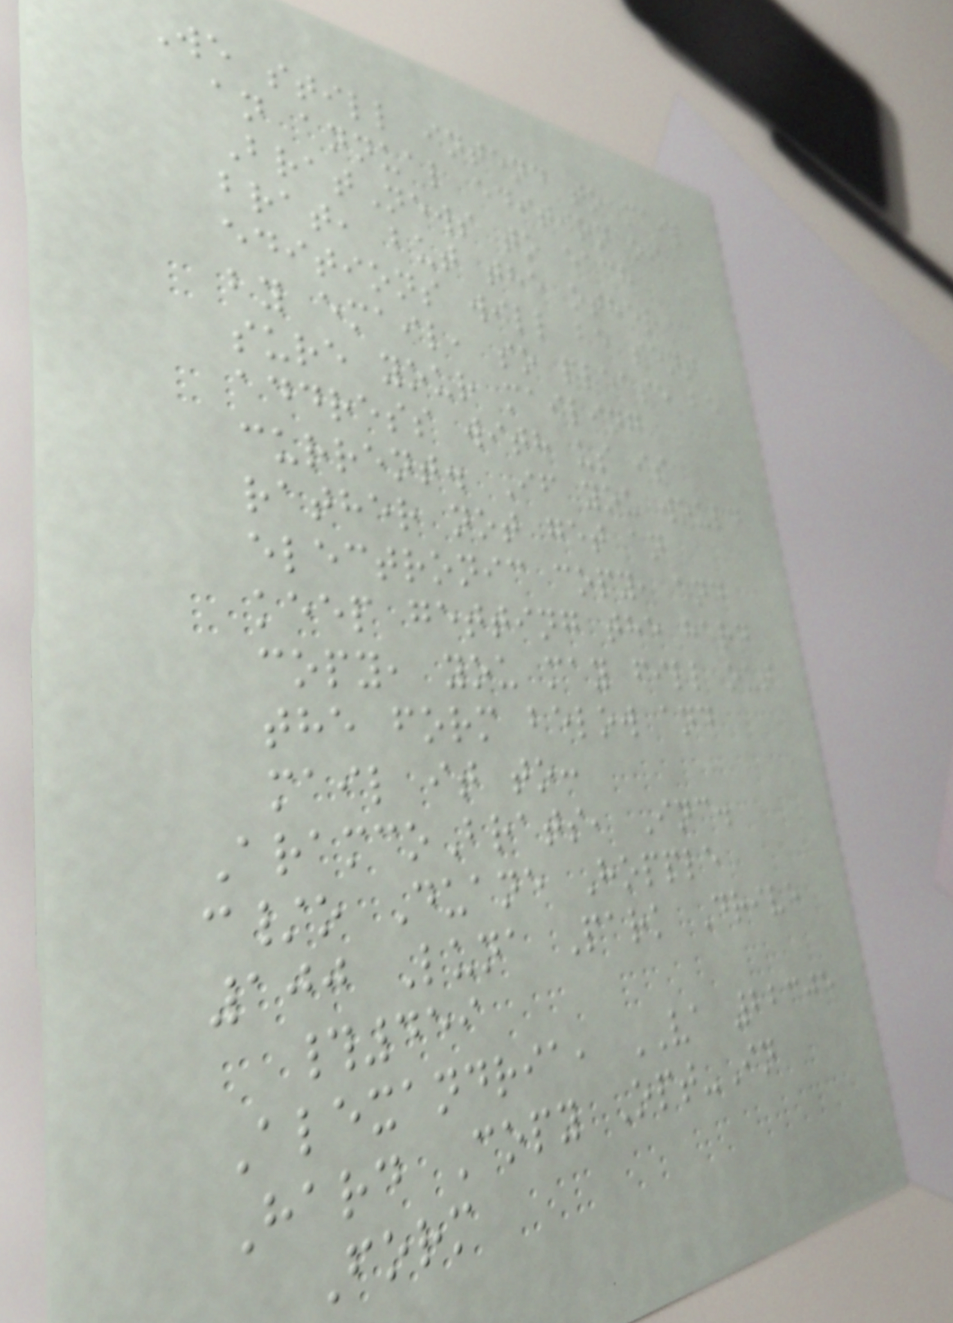We still intend to mail
an annual edition of
BratNews to each
brat, but the other
editions will be sent
by email, so please be
sure your mailing
address with us is
current. If you would
rather not get an
electronic copy, and
keep getting the hard
copy, you may fill out
the form below and
mail it to:
AramcoBrats, Inc.
c/o Duane Hopple
100 Luna Park Drive
#459
Alexandria, VA 22305
Hard Copy Opt-In
Form
